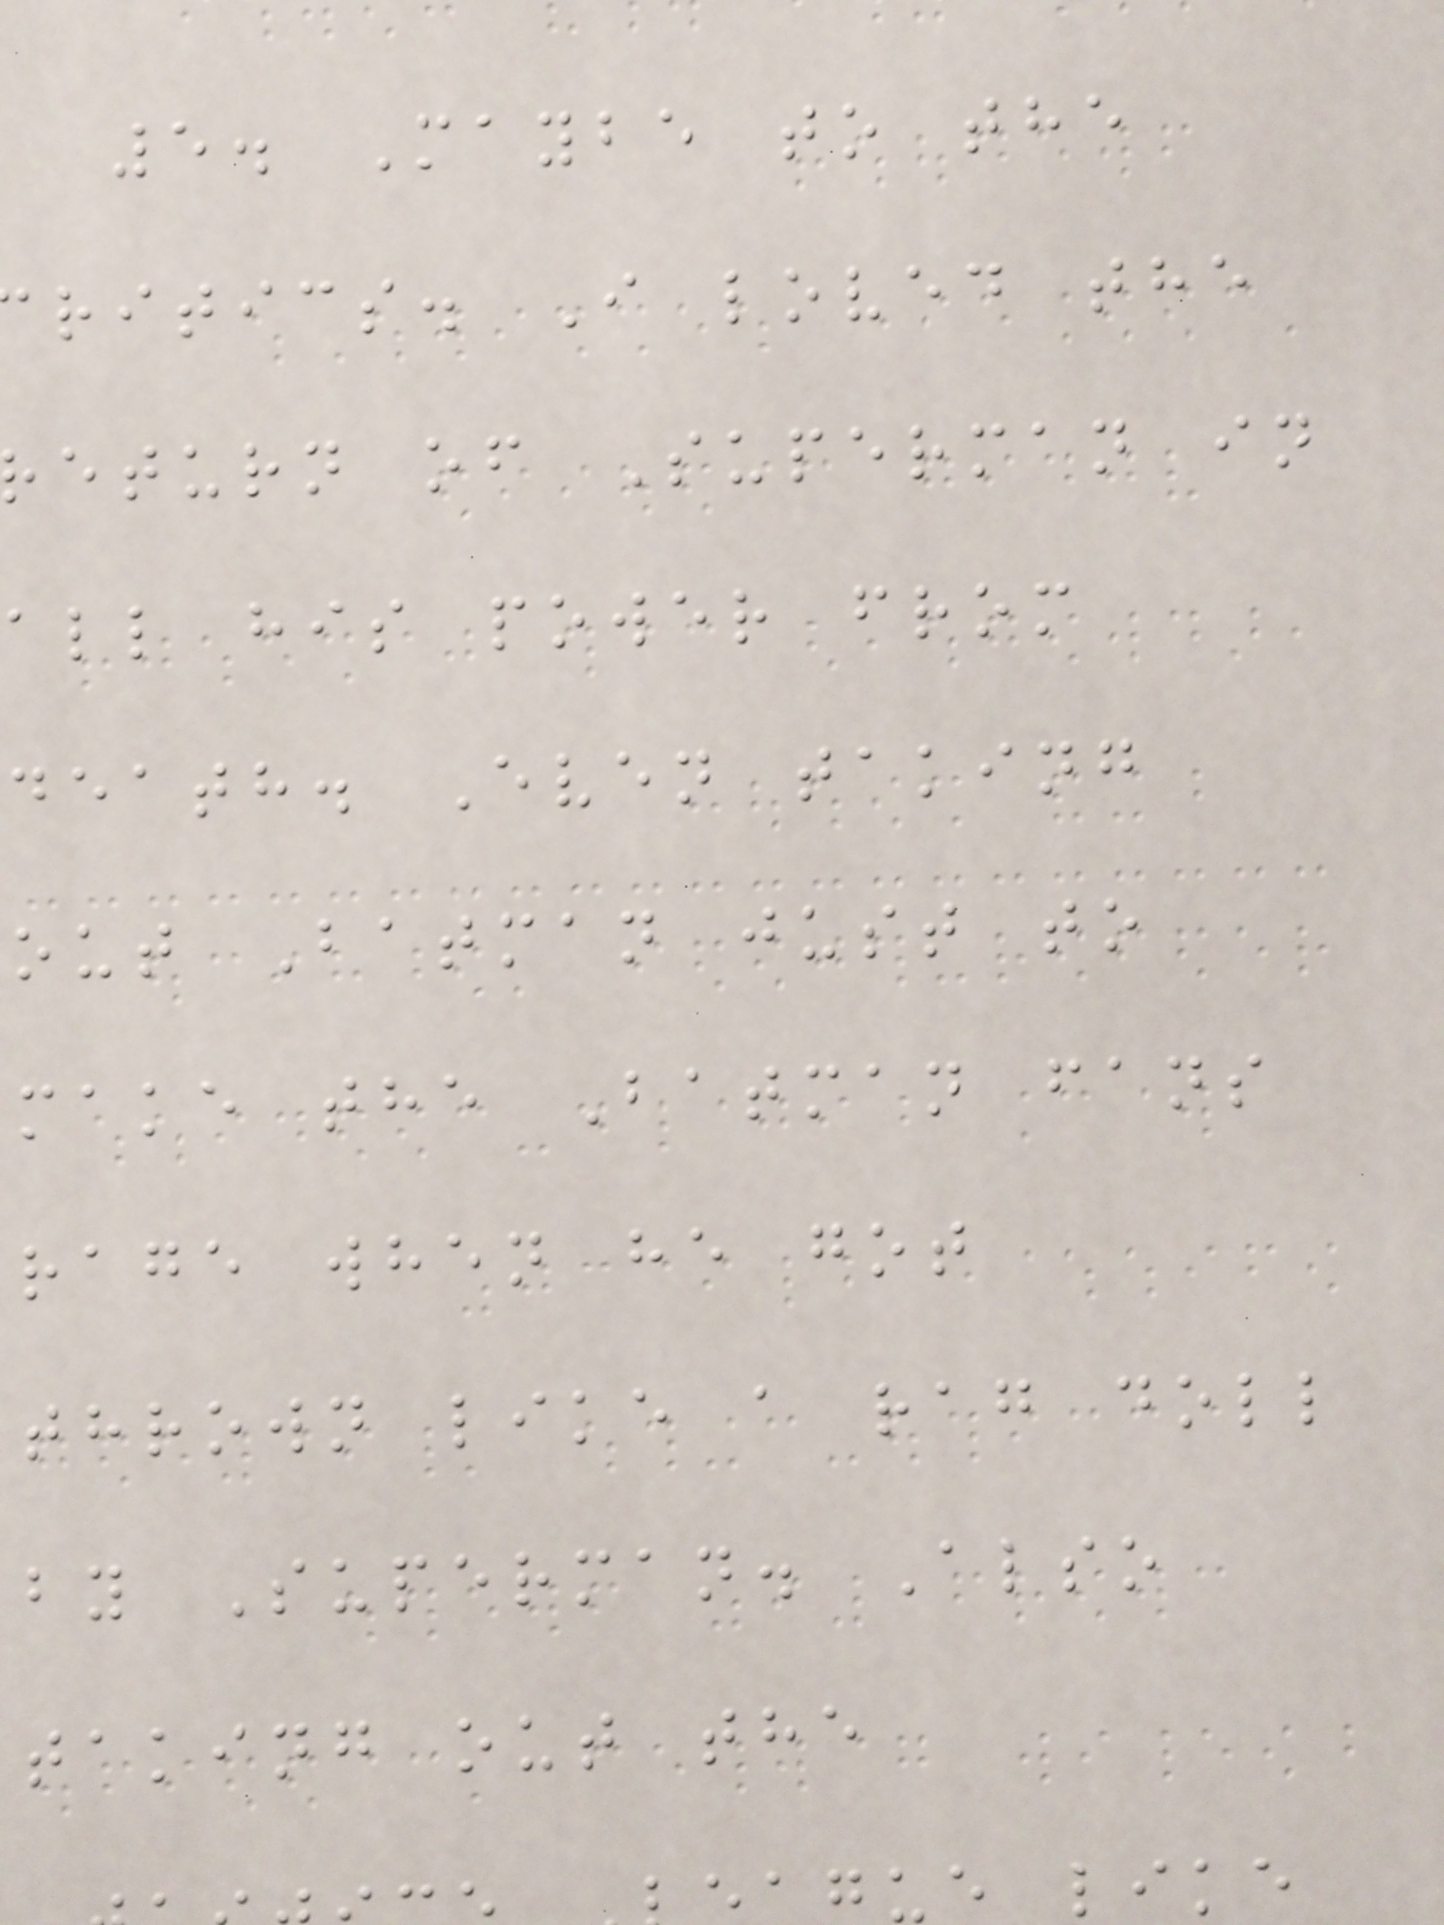5. Maybe to the
ritics. I loved the
eturn of Superman in
all his power from
death. Even taking
out Batman just to
make the Batman fans
rage when he got
thrown like a rag doll
by Superman. Also
taking out the
ue like
